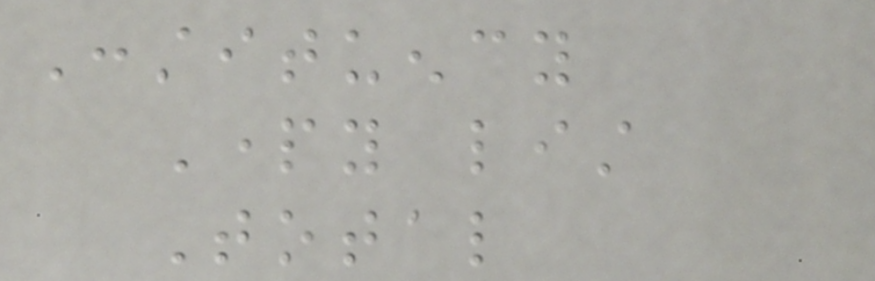Constituency
Party list
Total
